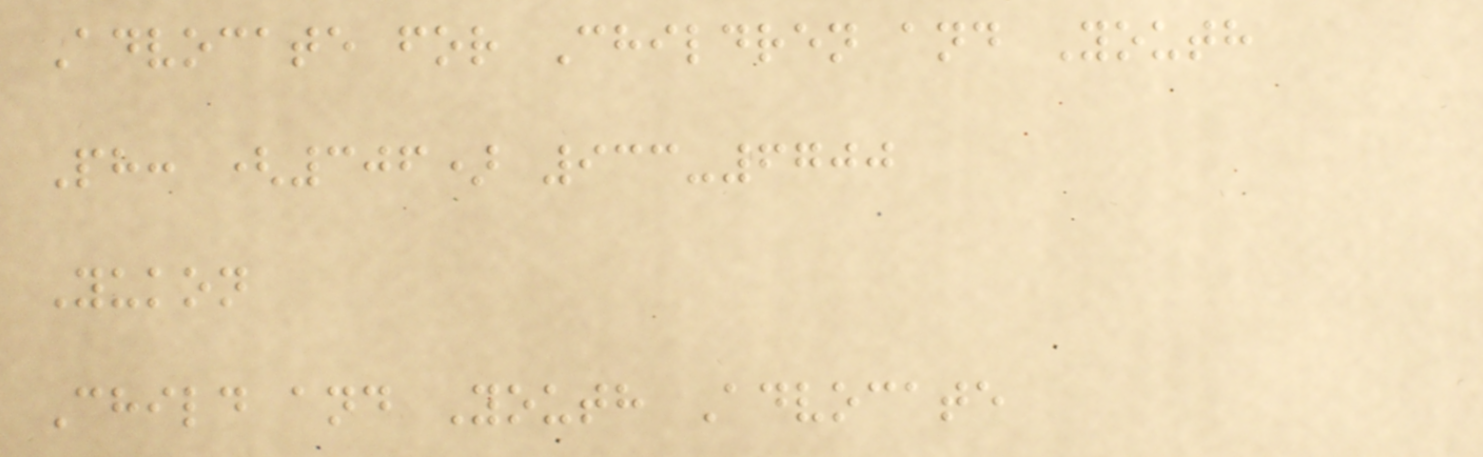Advocate for Children and Youth
Ph: (306) 933-6700
Yukon
Child and Youth Advocate
